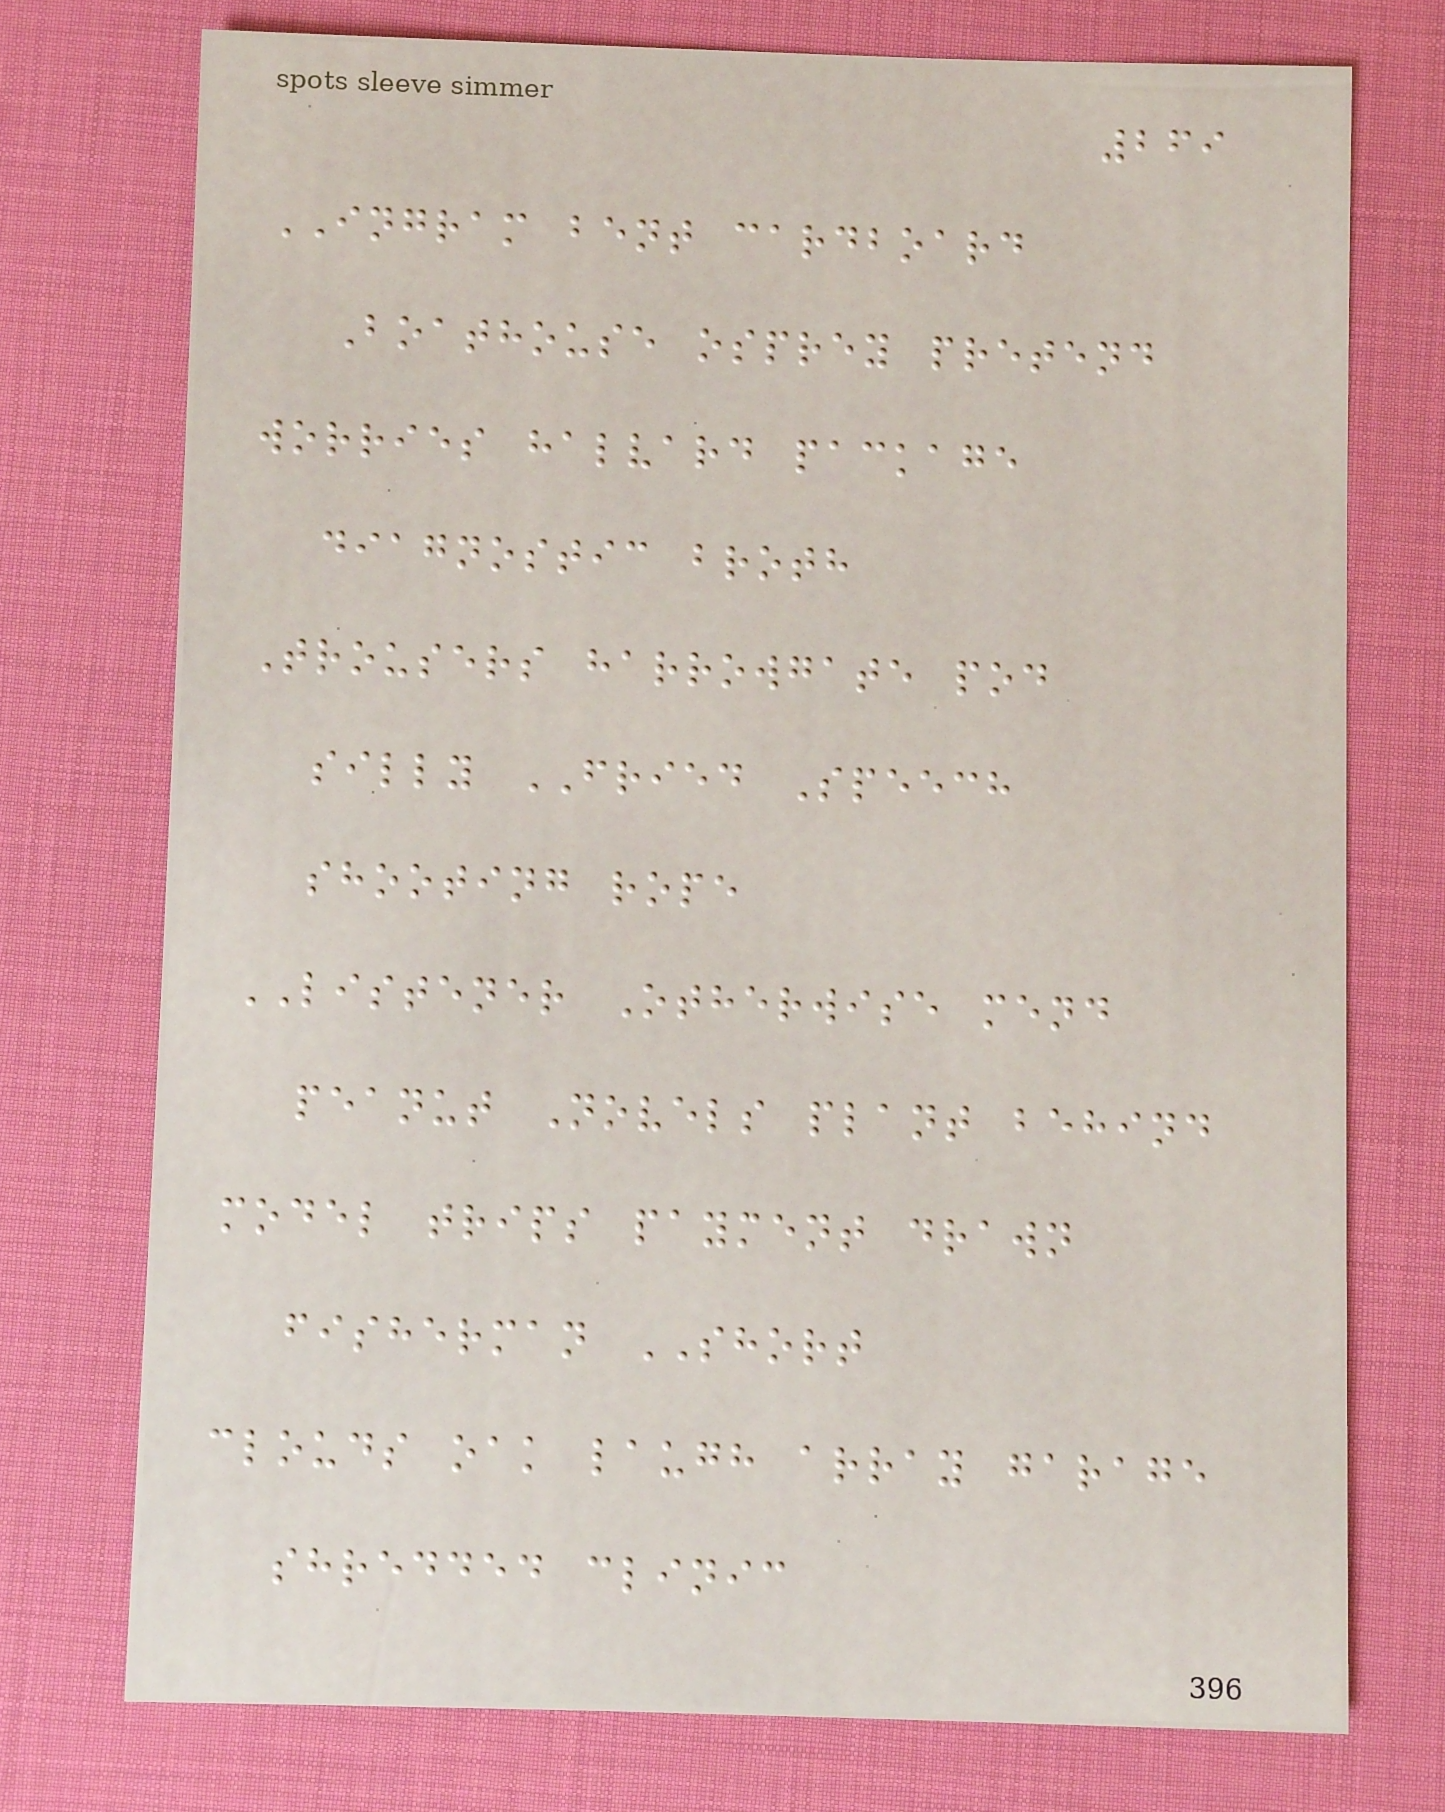269
INGRAM bent cardboard
Boathouse osprey pretend
worries halvard package
diagnostic broth
Trousers harrowgate pod
silly FRIED Speech
shooting rope
LISTENER Otherwise mend
peanut Novels plant behind
model trips payment drawn
fisherman SHORT
clouds oak laugh array garage
shredded clinic
